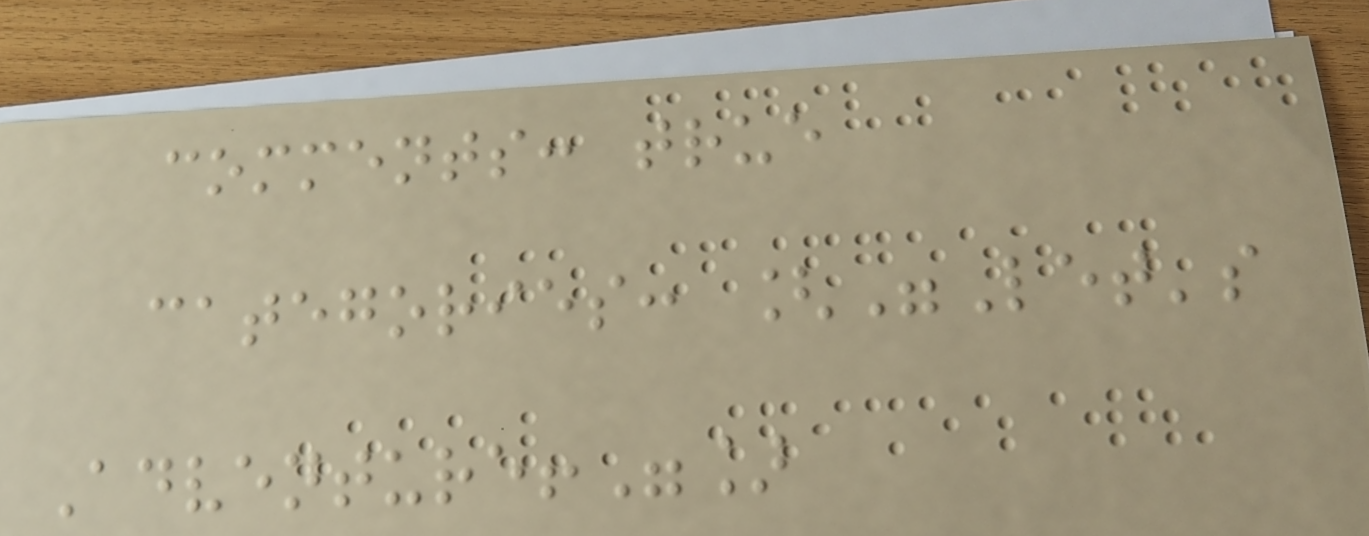comments: true
categories: ["Let's
Adventure!"]
